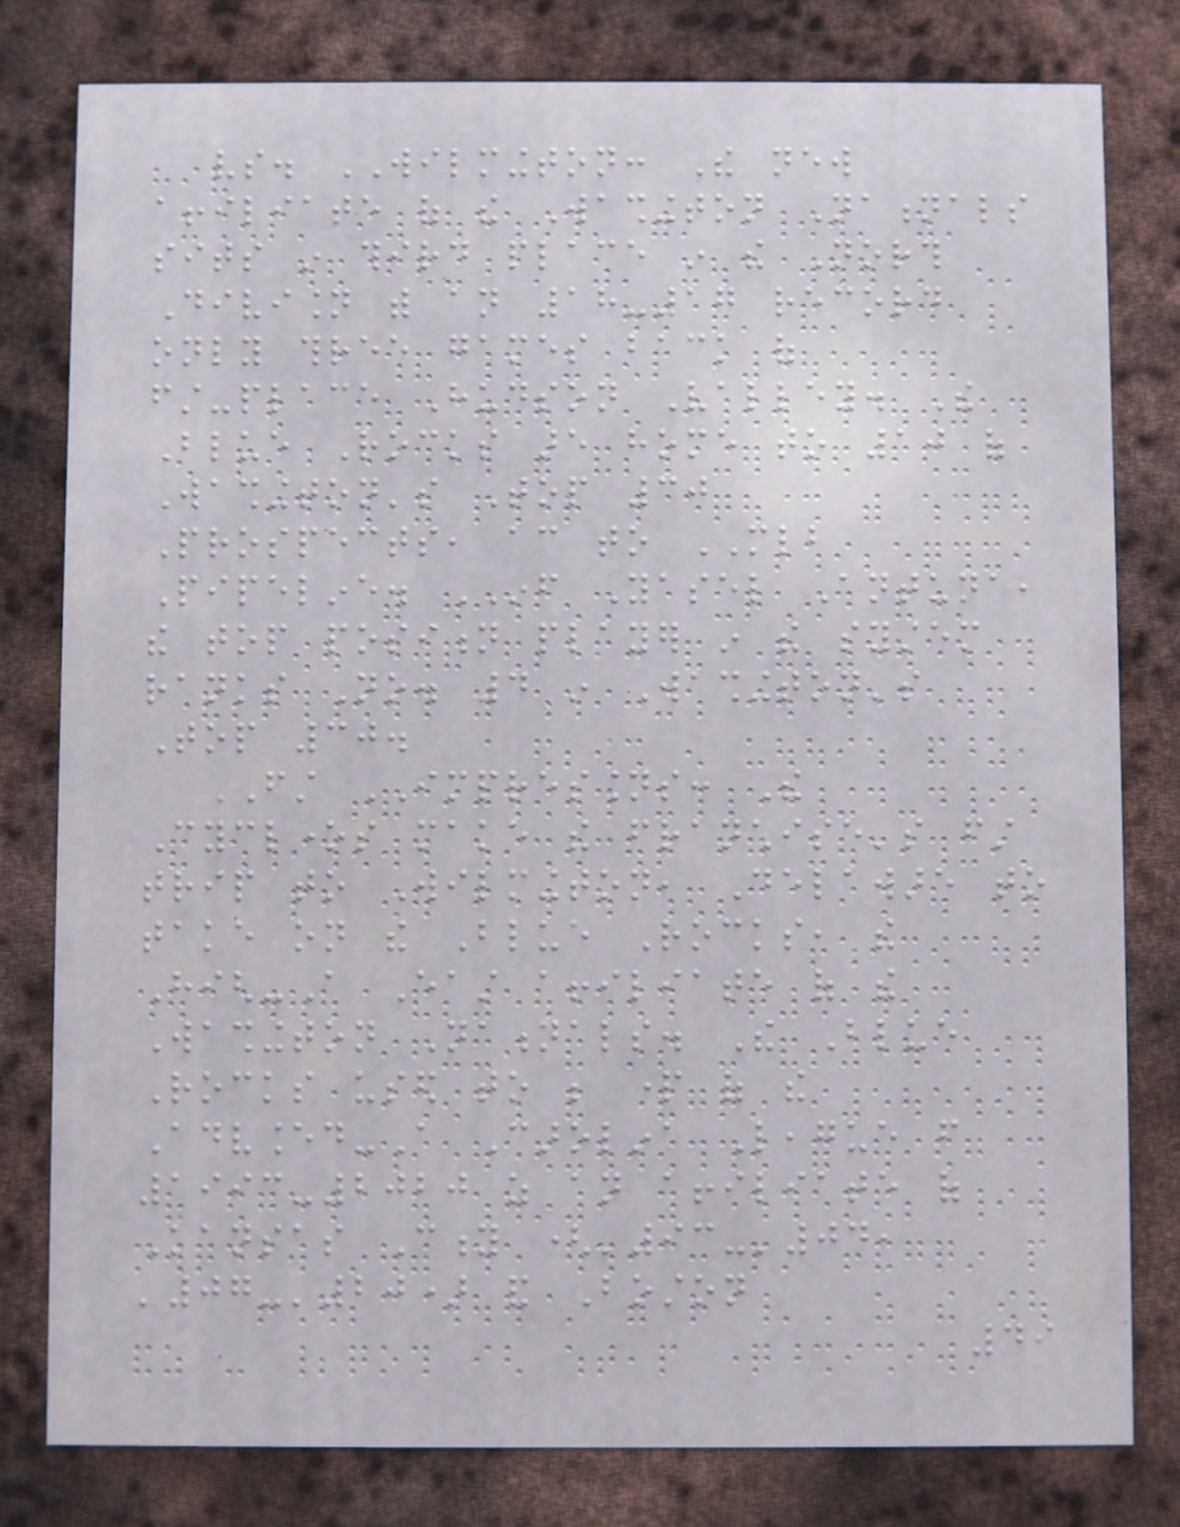vs. WILMINGTON: The new
affiliate of the Washington Nationals
sits in third place in the North
Division with an 18-17 record
only three games back of
first-place Hudson Valley. The
Blue Rocks are home to 10 of
Washington's Top 30
Prospects, according to MLB
Pipeline. INF Yasel Antuna,
the top position player in the system
ranks No. 4 in Washington's
Top 30.
FIRST IMPRESSIONS: The
Cyclones make the franchise's first
trip to Wilmington, Delaware to
take on the Blue Rocks, the
High-A East affiliate of the
Washington Nationals. The Blue
Rocks used to be part of the
Advanced-A Carolina League from
1993-2020 as an affiliate of
Kansas City ('93-'04,
'07-'20) and Boston
49
